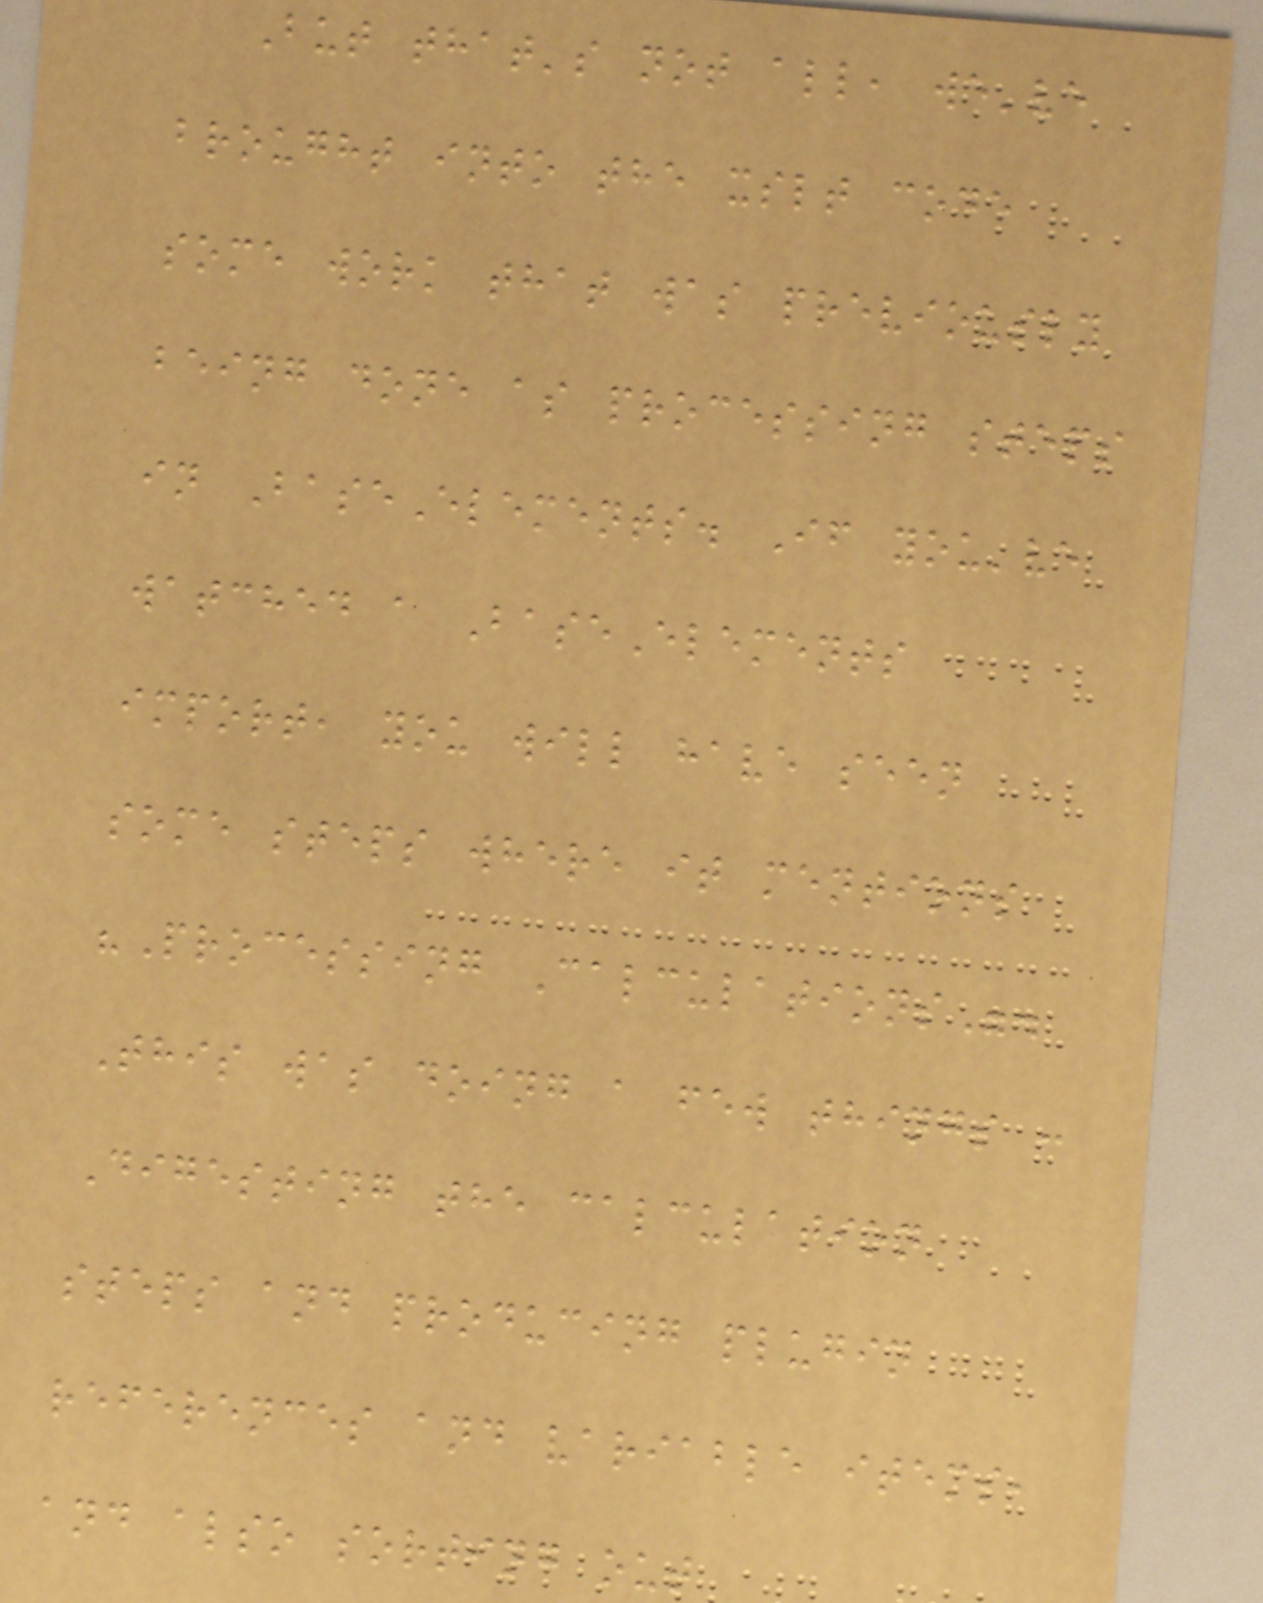But that's not all, we've
brought into the xslt code
some work that was previously
being done as processing steps
in BaseElements. If you've
watched a BaseElements
import, you will have seen
some steps where it mentions
"Processing Calculations".
This was doing a few things :
Digesting the calculation
steps and producing plugin
references and variable items,
and also sorting out
